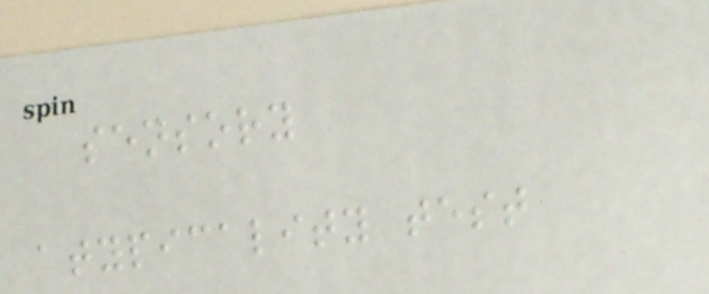sensory
atypicality test
